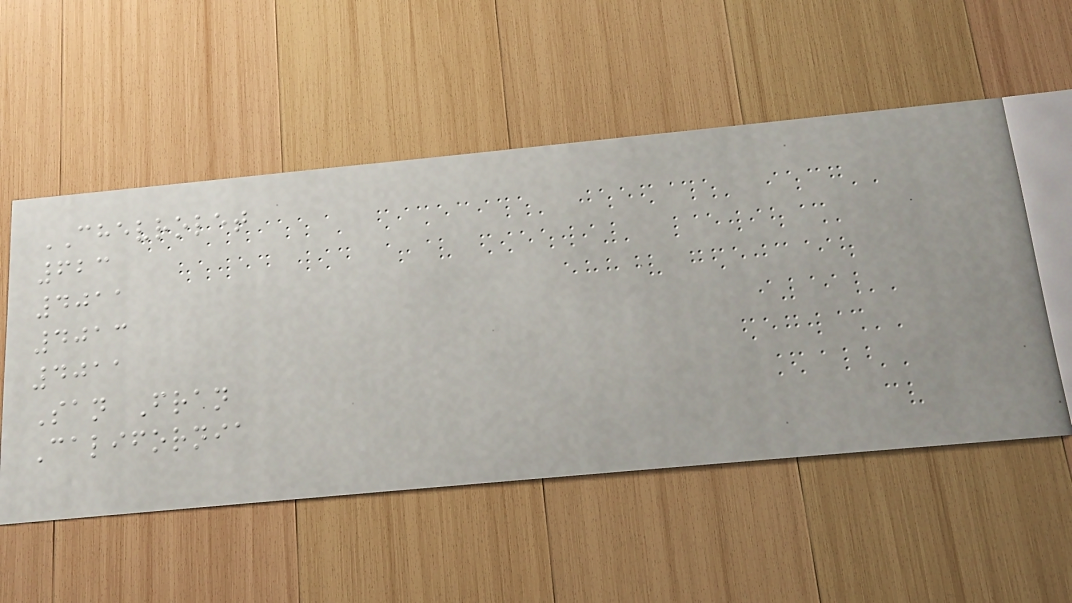CHEVROLET
623
4011
4013
4011
San Fran
California
